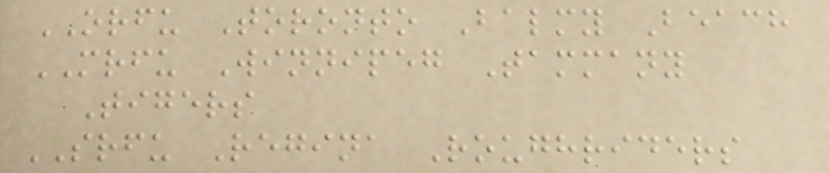ORFU Toronto Balmy Beach
MRFU Winnipeg Tammany
Tigers
SRFU Regina Roughriders
